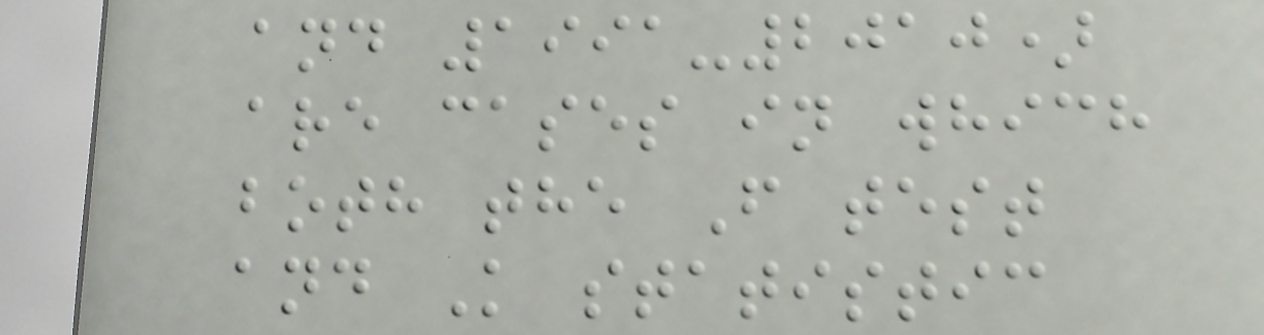and 1991-2010)
are cases in which
both the F test
and K statistic
